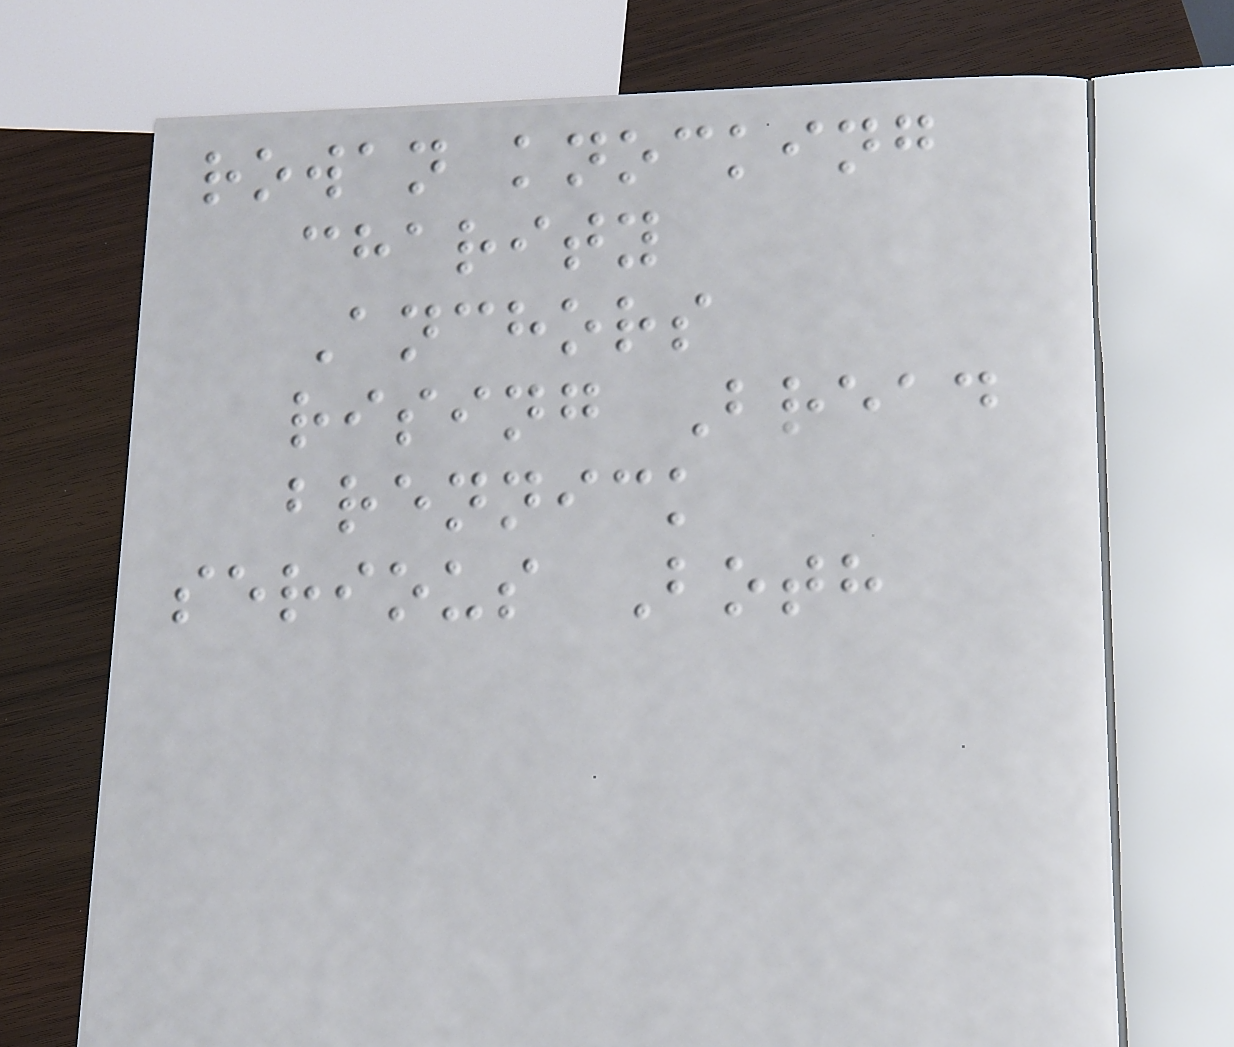rowan knocking
charity
Anchors
rising Bread
brennick
serious Both
